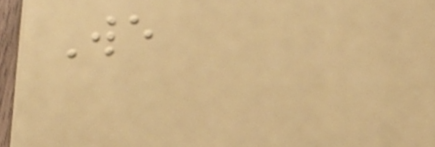We
